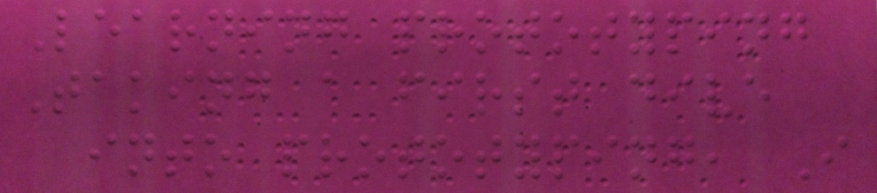Learning prototyping
Taking a first dive
into prototyping, I
